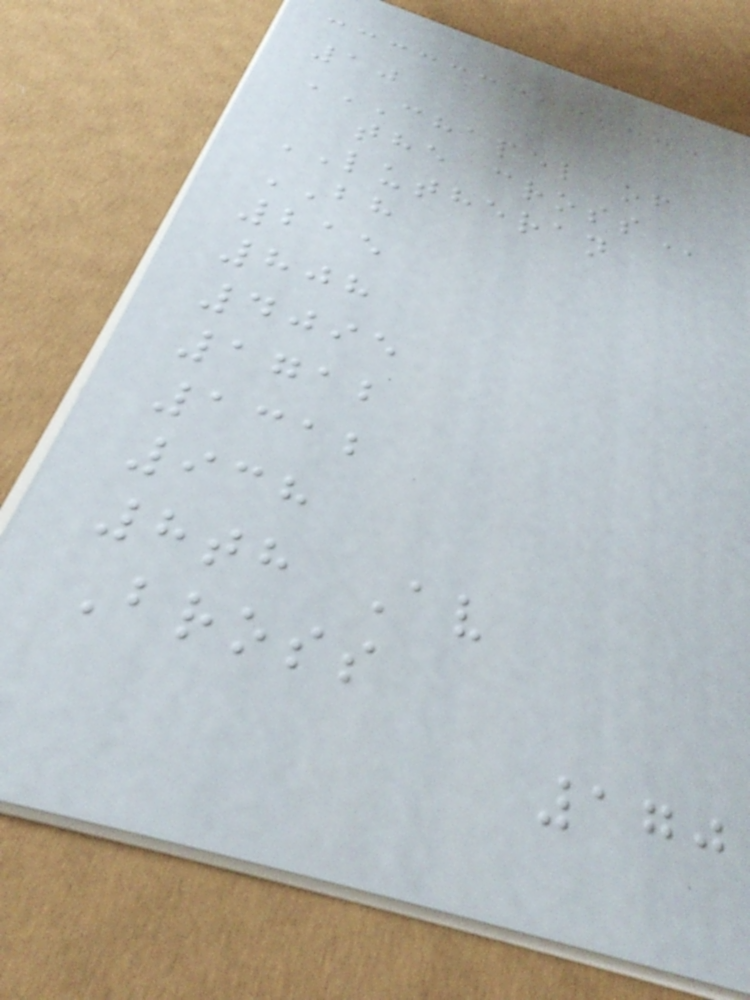10
CHAPEL OF
THE CROSS
LUTHERAN
BH
215
808
4095
1712
1312
938
8th Av
Bross
170
